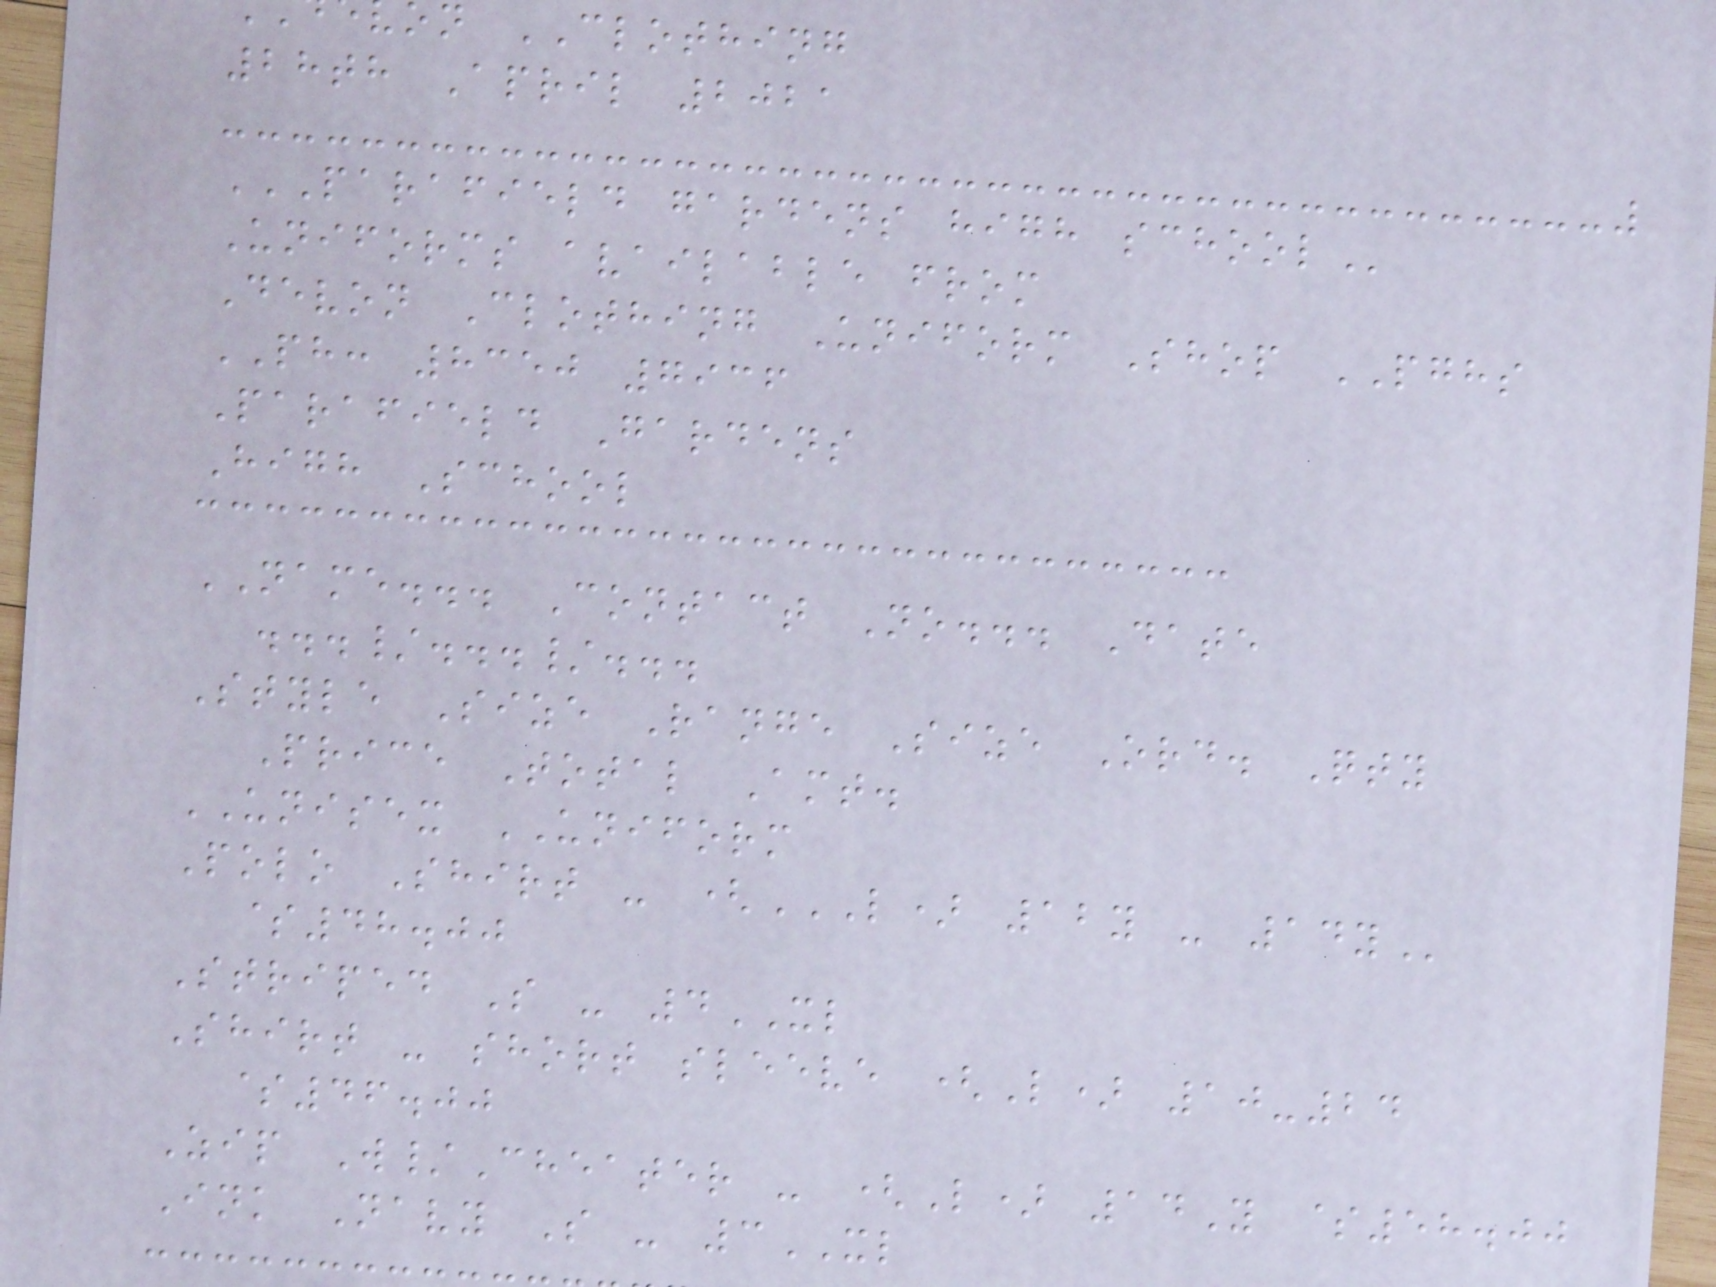n CLOTHING
28th April 2021
PARAFIELD GARDENS HIGH SCHOOL
Uniforms available from
Devon Clothing Uniform Shop PGHS
PH: 8350 7936
Parafield Gardens
High School
NAME... Contact No... Date
.../.../...
Style Size Range Size Ord. Qty
Price Total Amt.
UNISEX UNIFORM
Polo Shirt - (L) 12Y - 14Y
$48.00
Striped S - 4XL
Shirt - short sleeve (L) 10-24
$46.00
Zip W/Cheater - (L) 14Y $58.00
Ink Navy S - 3XL
